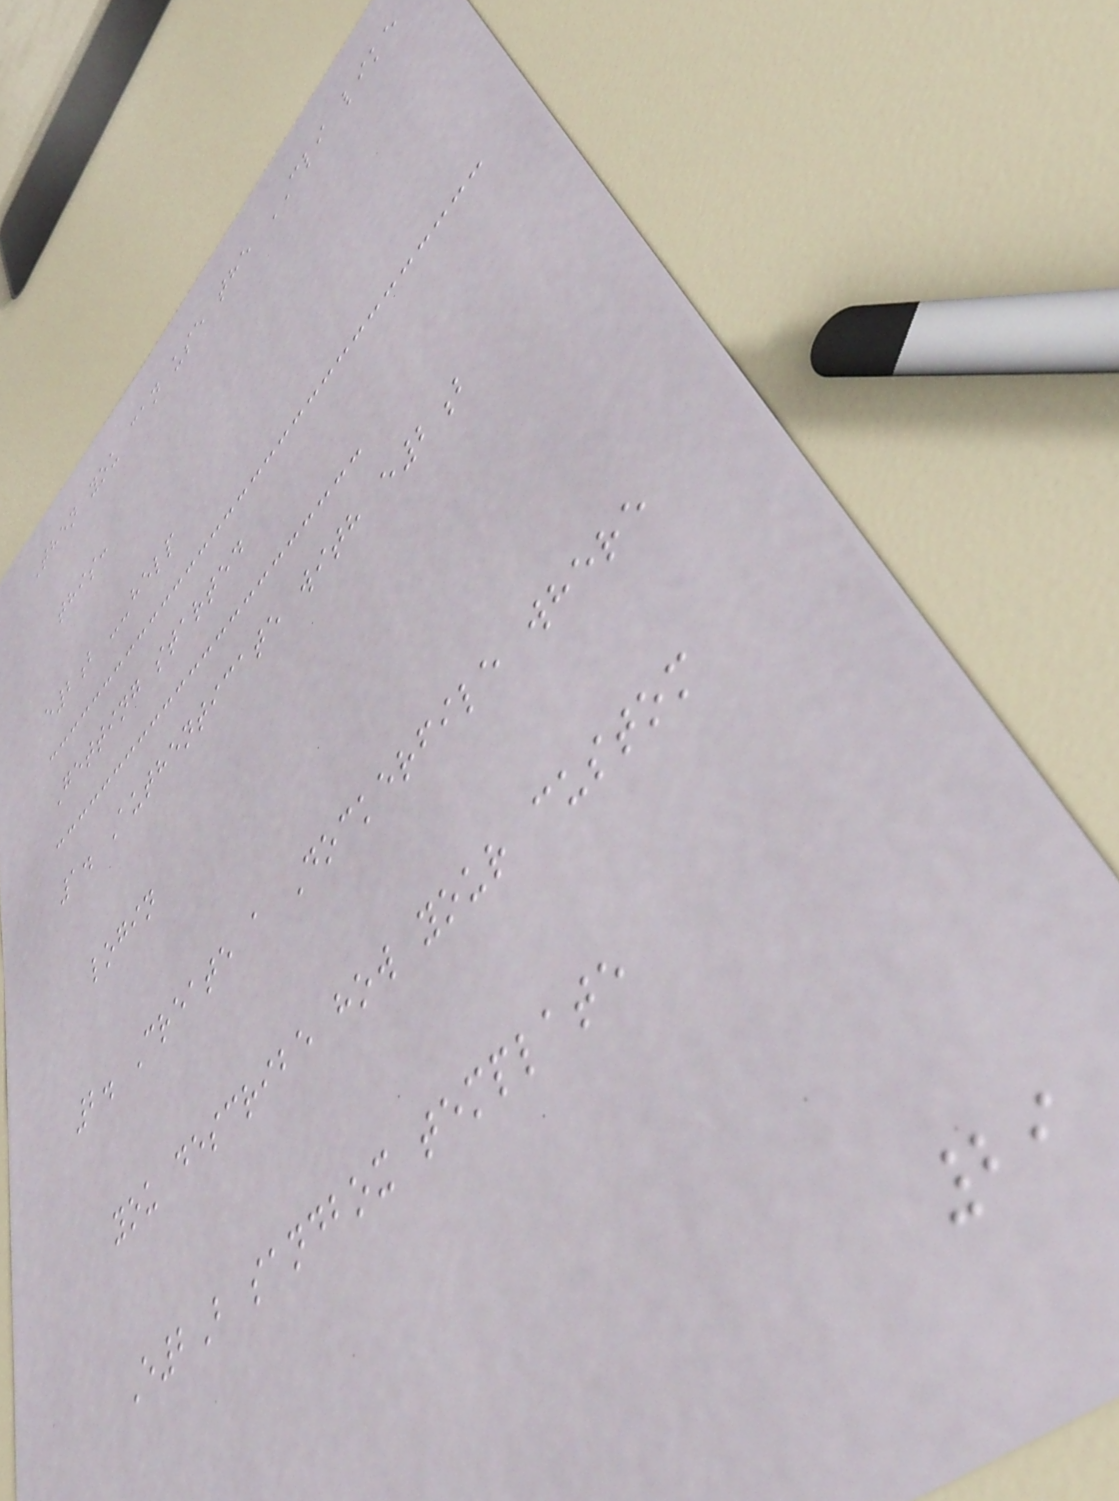Then you can use the CLI like
this:
e2b --help
Getting started
1. Authenticate with e2b
login
2. Create a Dockerfile where
you describe how your custom
E2B sandbox template
29
